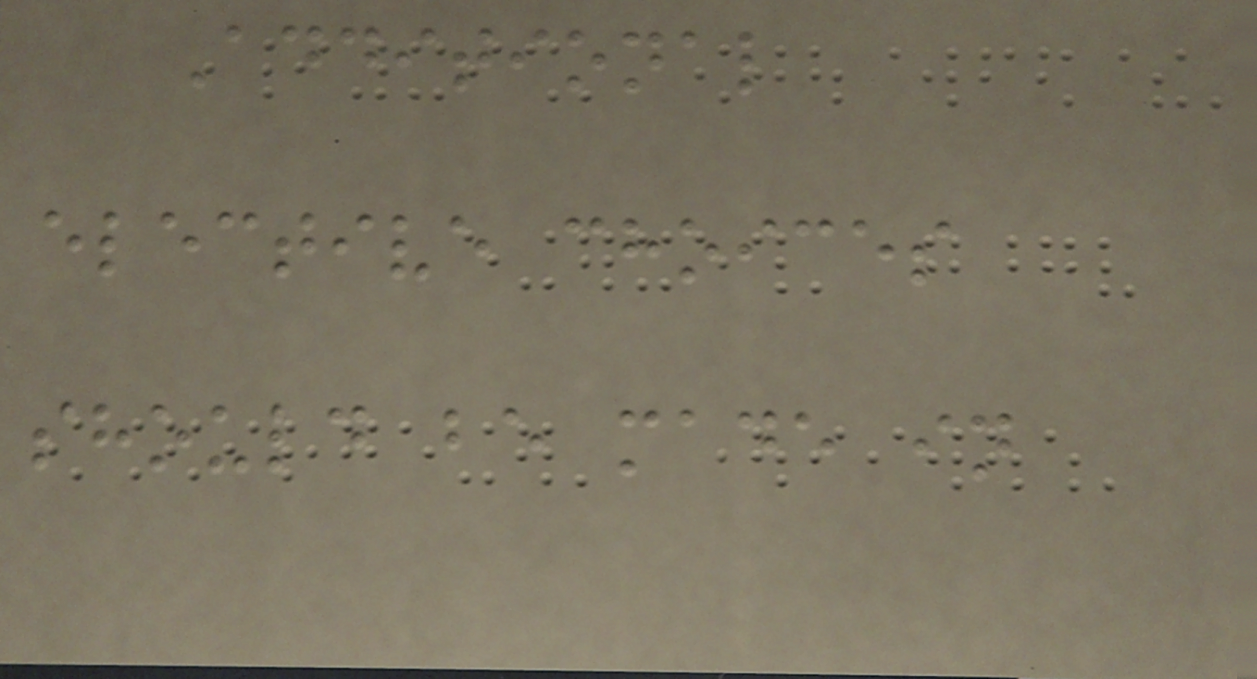Additional
elective choices
should be made in
